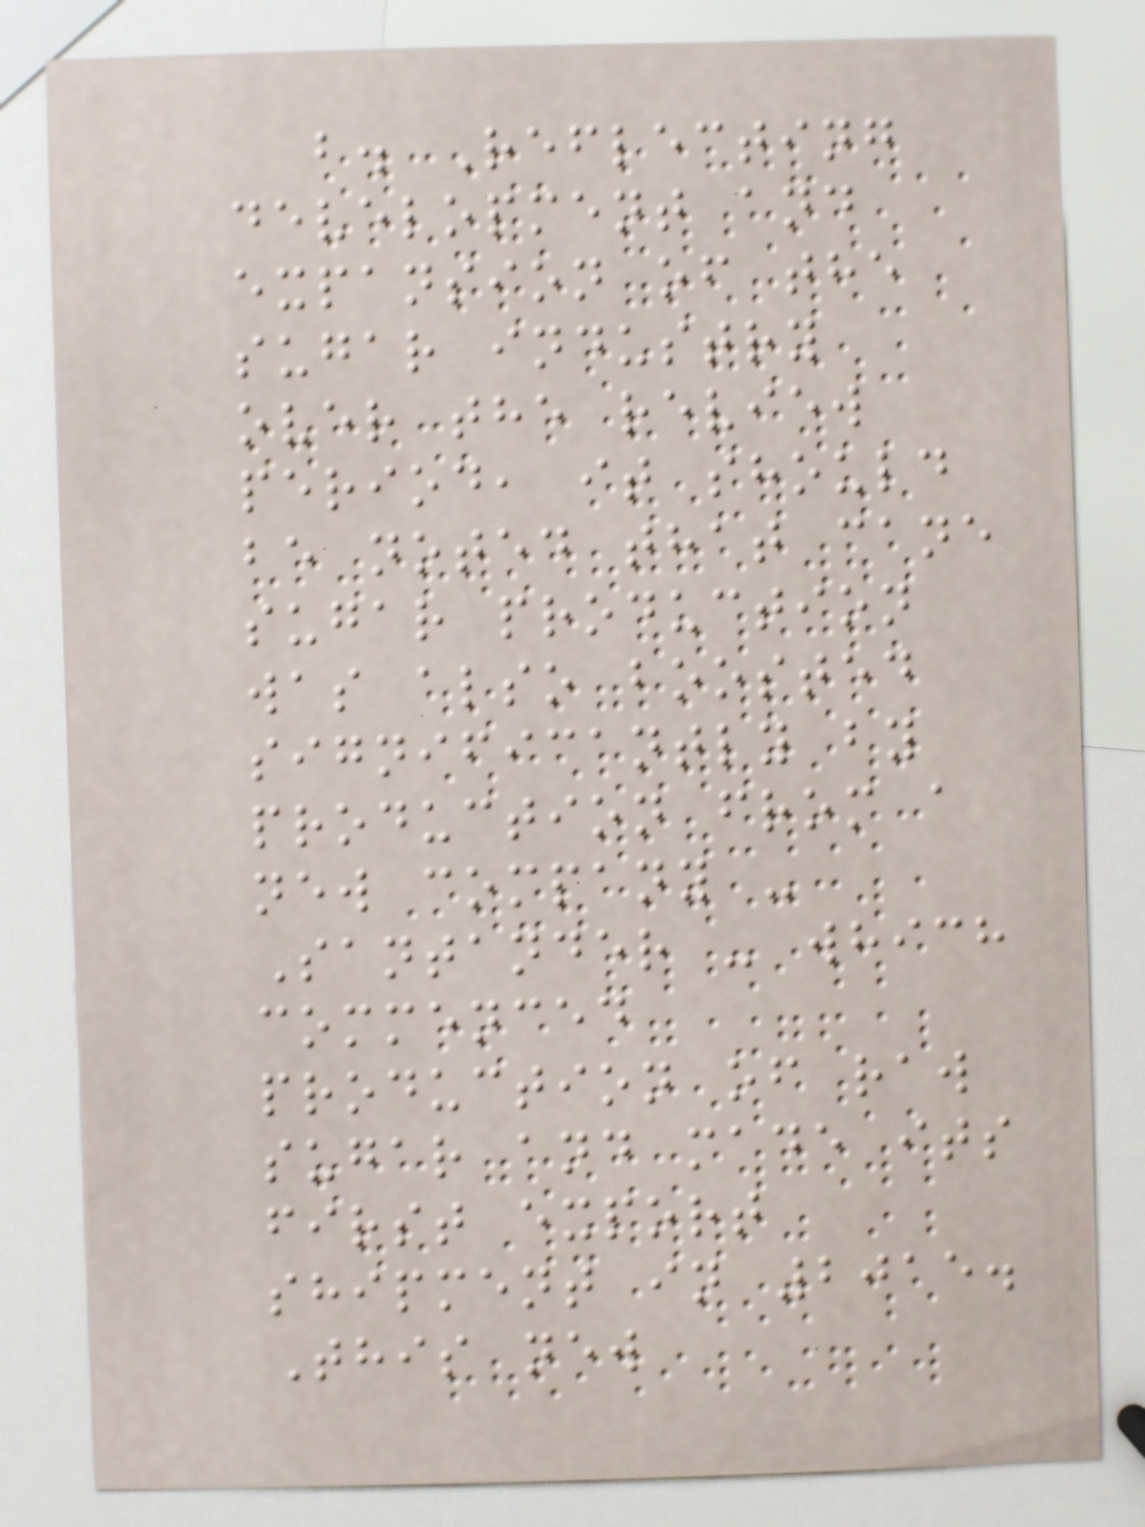b. Reflecting
development and
expansion of the
sugar industry
over the review
period, it should
be noted that cane
sugar production
was also boosted
significantly by
production from a
new company -
Santander - which
commenced
production of raw
sugar and made its
first export
shipment in 2015.
This new
